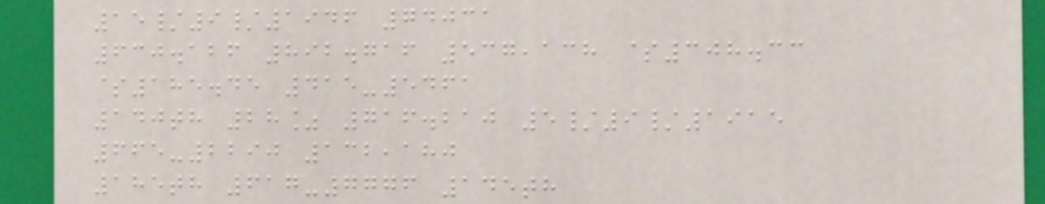15/9/1946 74031
630.126 892.716 537,138 $308.33
$185.45 415-5461
140th 28% 716.210 5/9/1915
665-2290 132,180
185th 617-7776 145th
